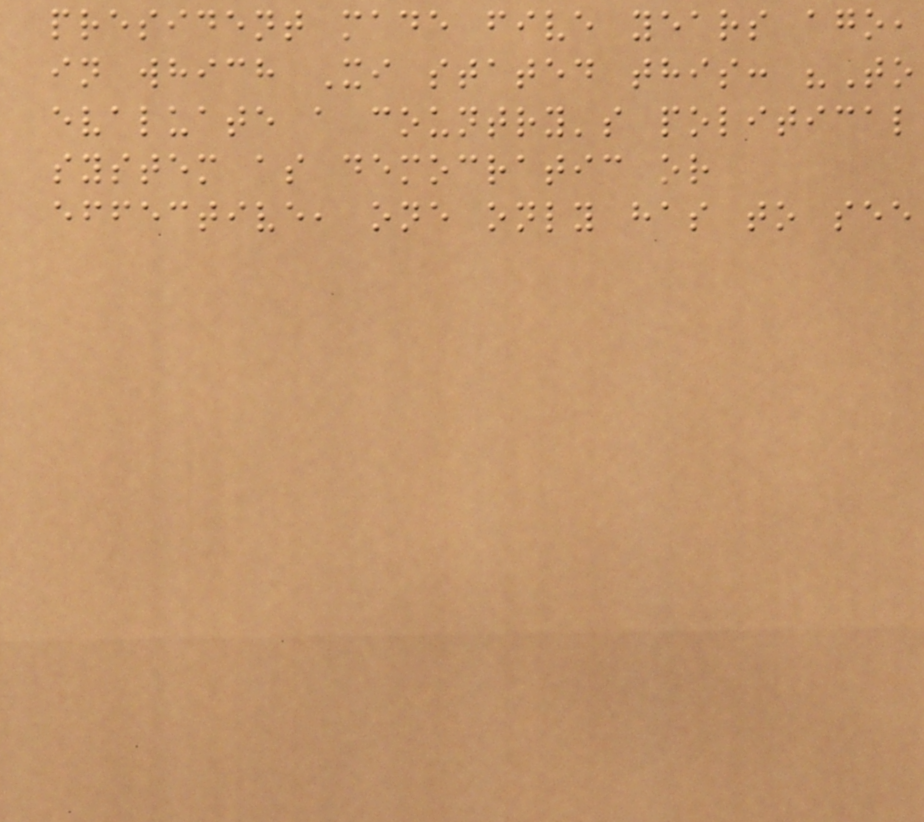president made five years ago,
in which Xi stated this: "To
evaluate a country's political
system as democratic or
effective, one only has to see
